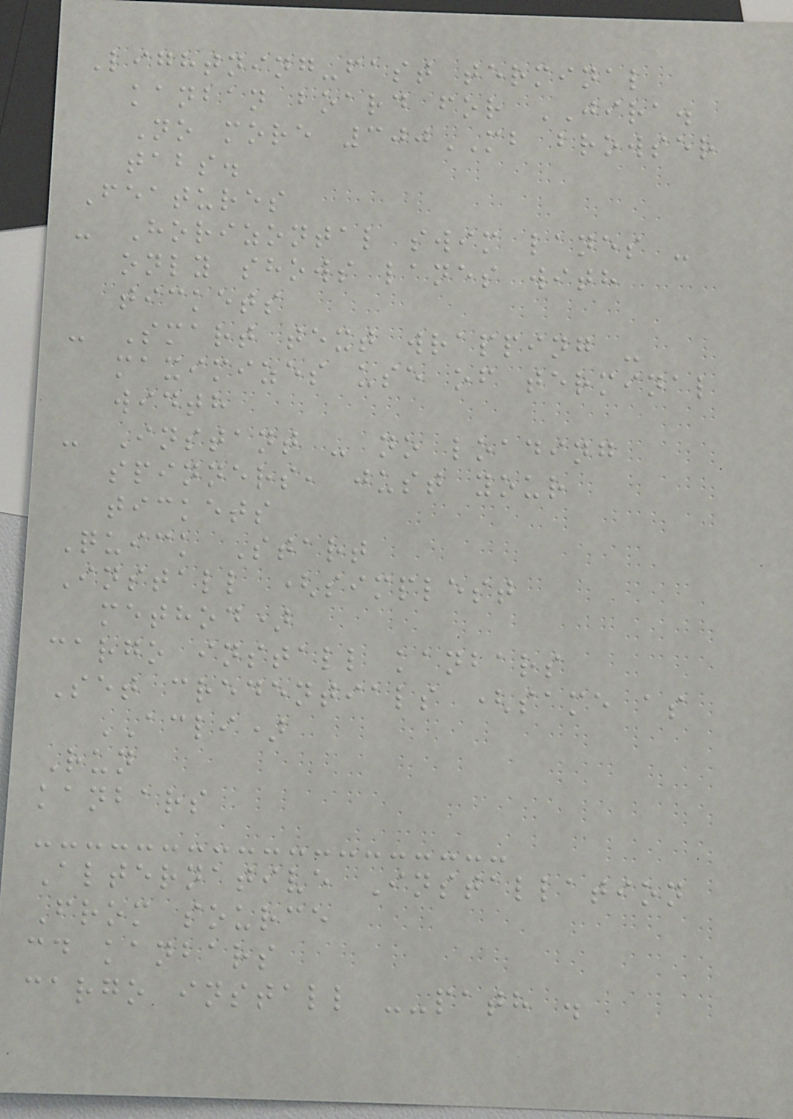Lightning-fast terminal
kanban board for JIRA.
No more 300MB browser
tabs.
Features
- Horizontal swim lanes -
only shows lanes with
tickets
- Smart text wrapping -
maximizes use of terminal
width
- Instant - no loading
spinners, just your
tickets
Quick Start
Install (simplest
method)
cargo install kanbars
Set credentials (same as
ACLI)
Run
kanbars
Alternative Installation
From source
cd kanbars
cargo install --path .
